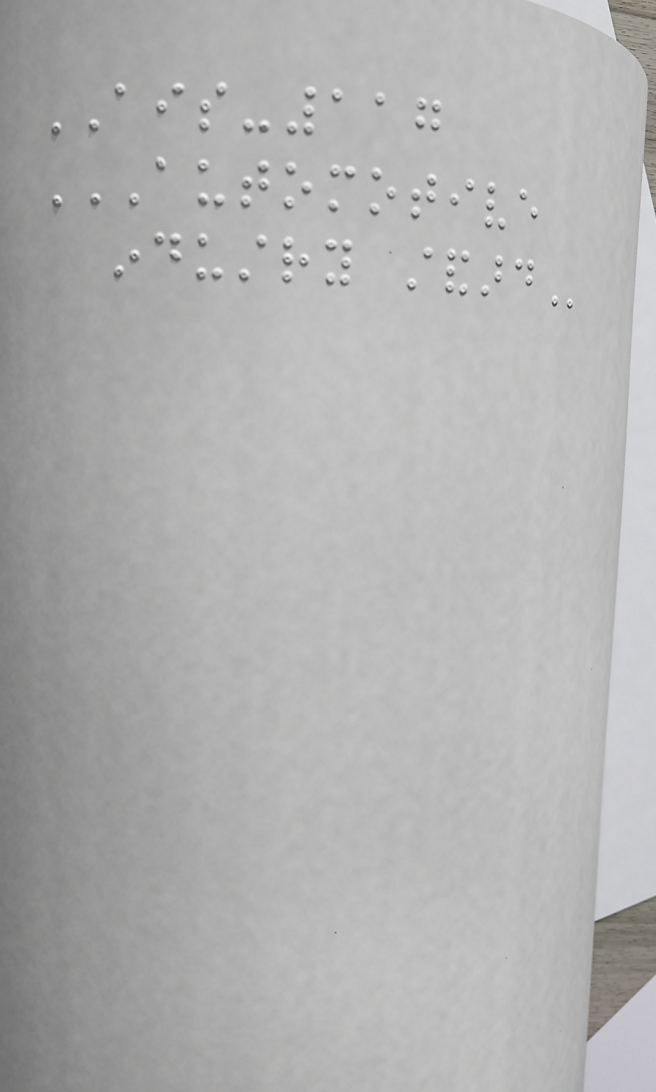AIS-117
AUTOMOTIVE
INDUSTRY STANDARD
